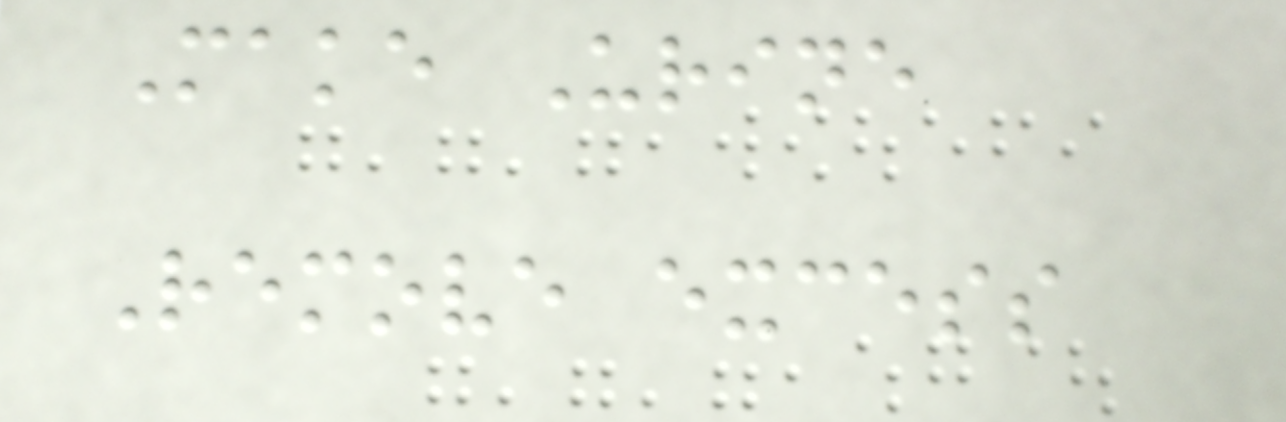Make Urine
Remove excess
